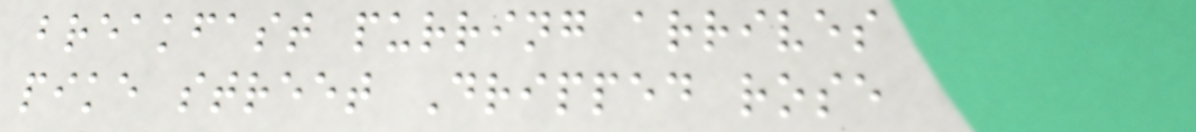breakfast purring arrives
pike street Dripped rose
